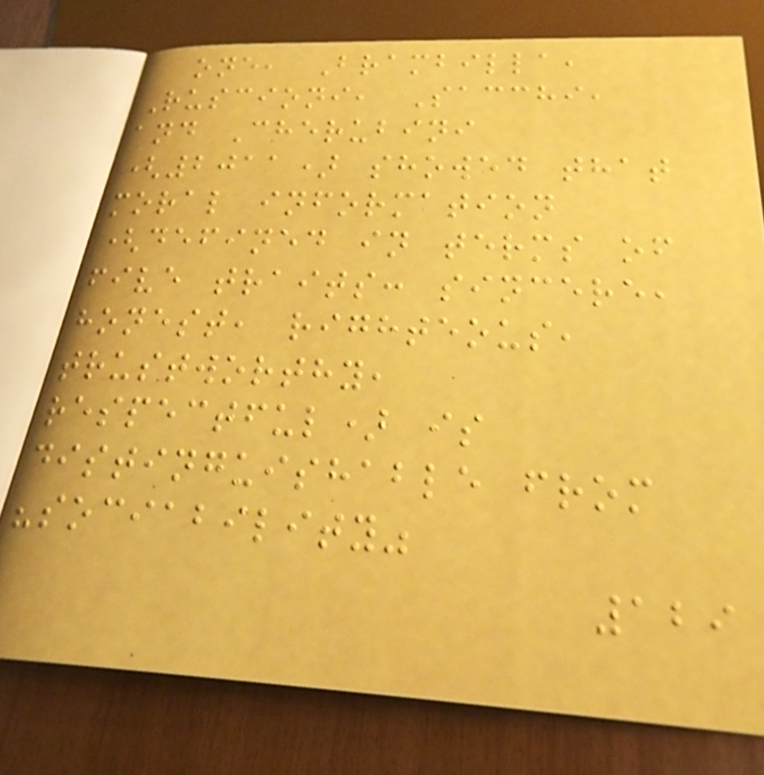one, Brambilla,
Ruscioni, Sacchi,
and Cherubini
(2011) showed that
moral information
(defined in terms of
five traits: sincere,
honest, righteous,
trustworthy,
respectful) is
distinguishable from
"sociability"
129
